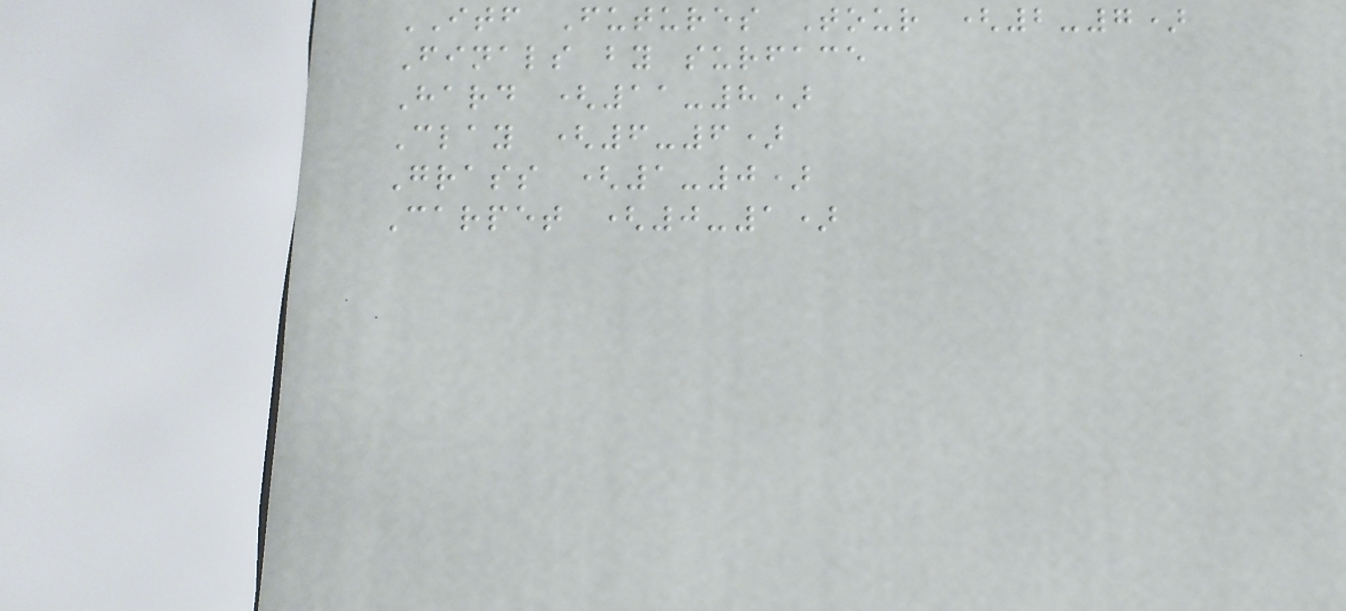ITF Futures Tour (2-7)
Finals by surface
Hard (11-8)
Clay (6-6)
Grass (1-0)
Carpet (0-1)
